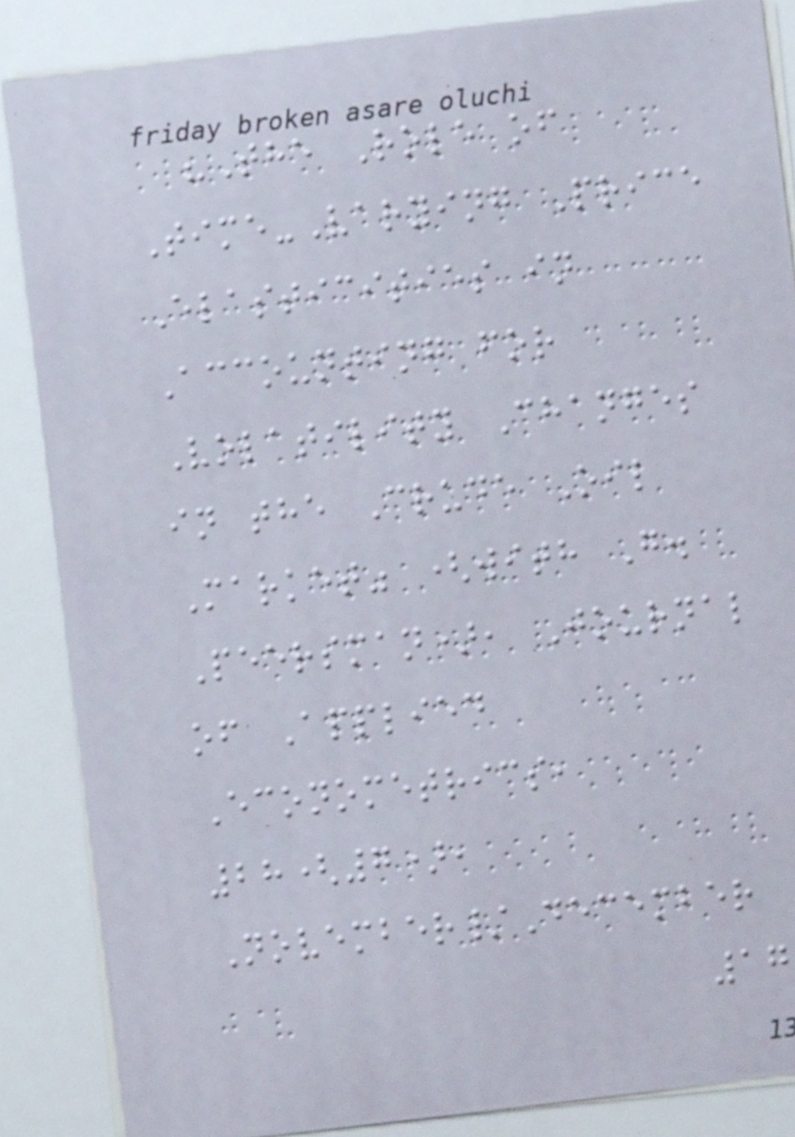"The Role of
Time-Varying Price
Elasticities in
Accounting for
Volatility Changes
in the Crude Oil
Market" (with G.
Peersman), Journal
of Applied
Econometrics,
28(7),
November/December
17
